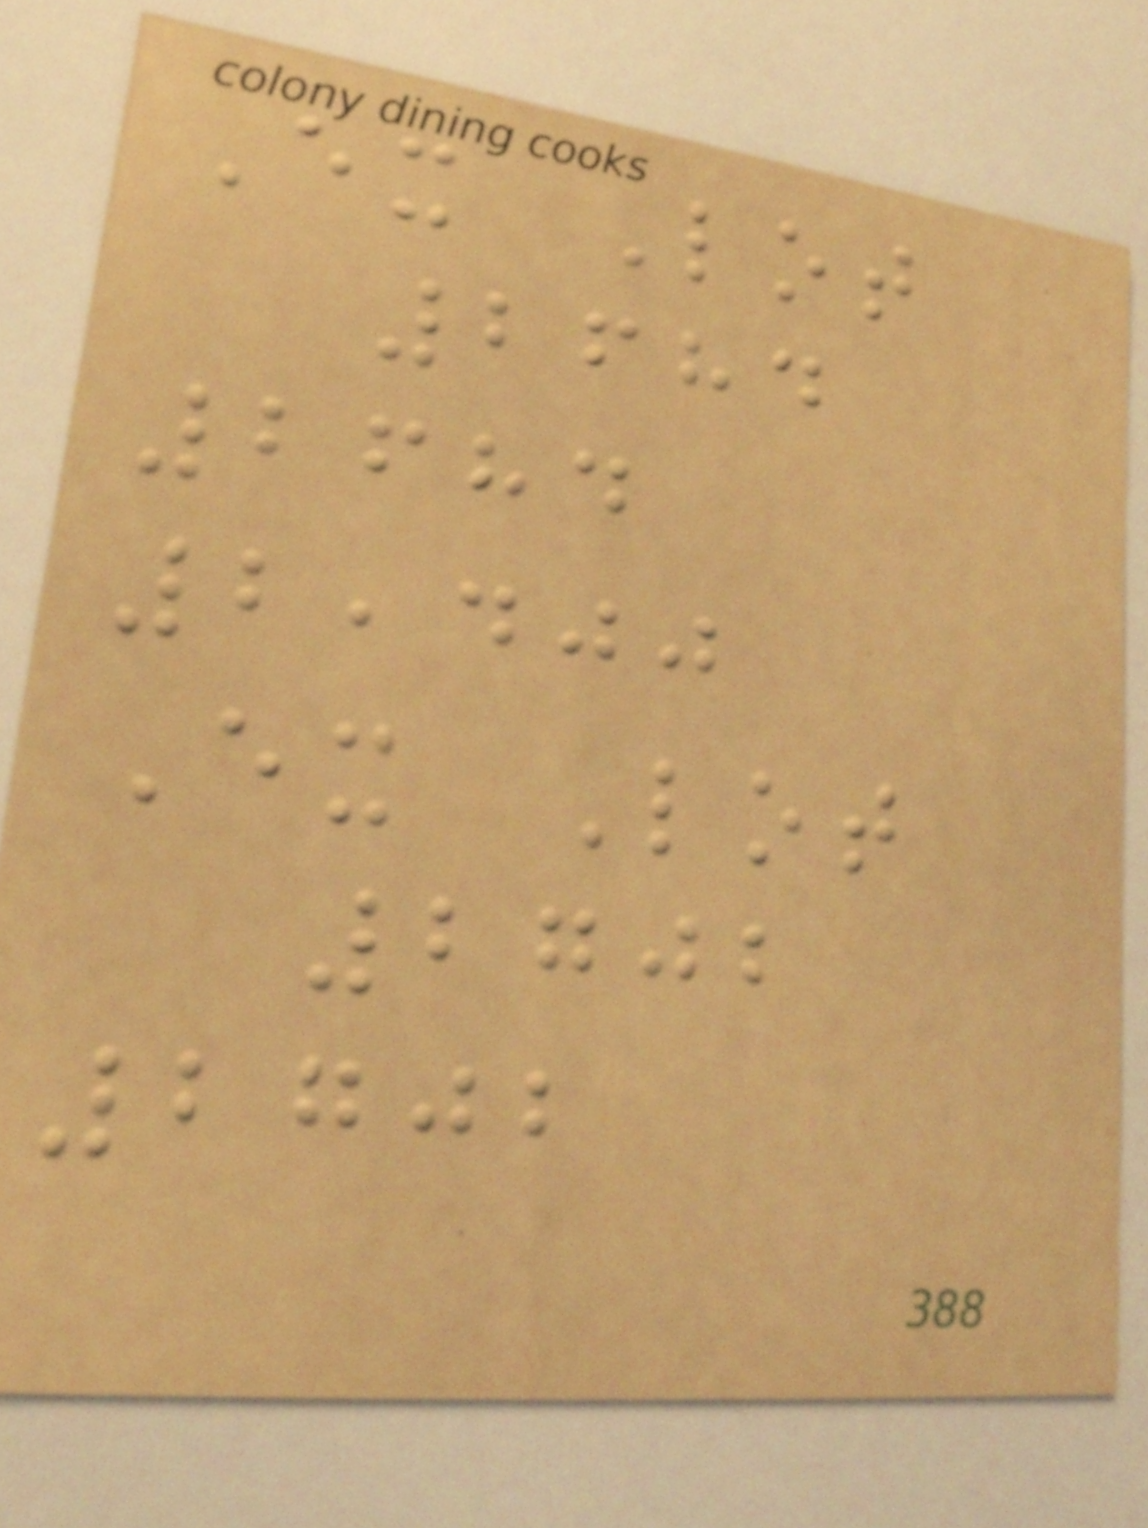Ex Lot
2684
2684
2,400
Ex Lot
2702
2702
